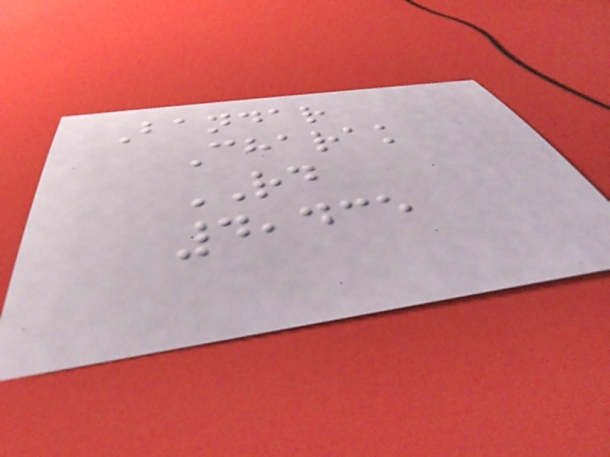Bandar
Charak
RD
4,435
